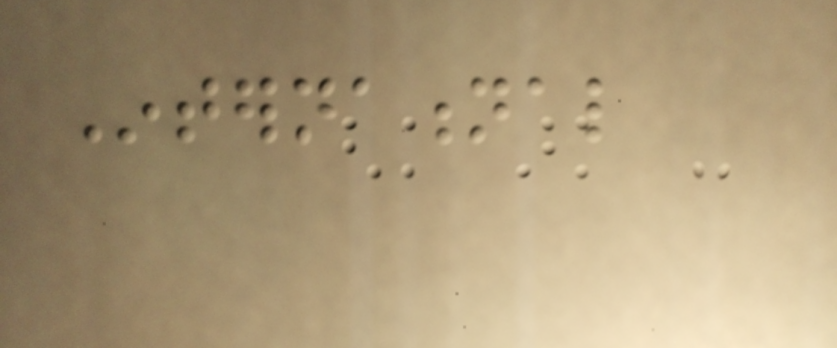International
